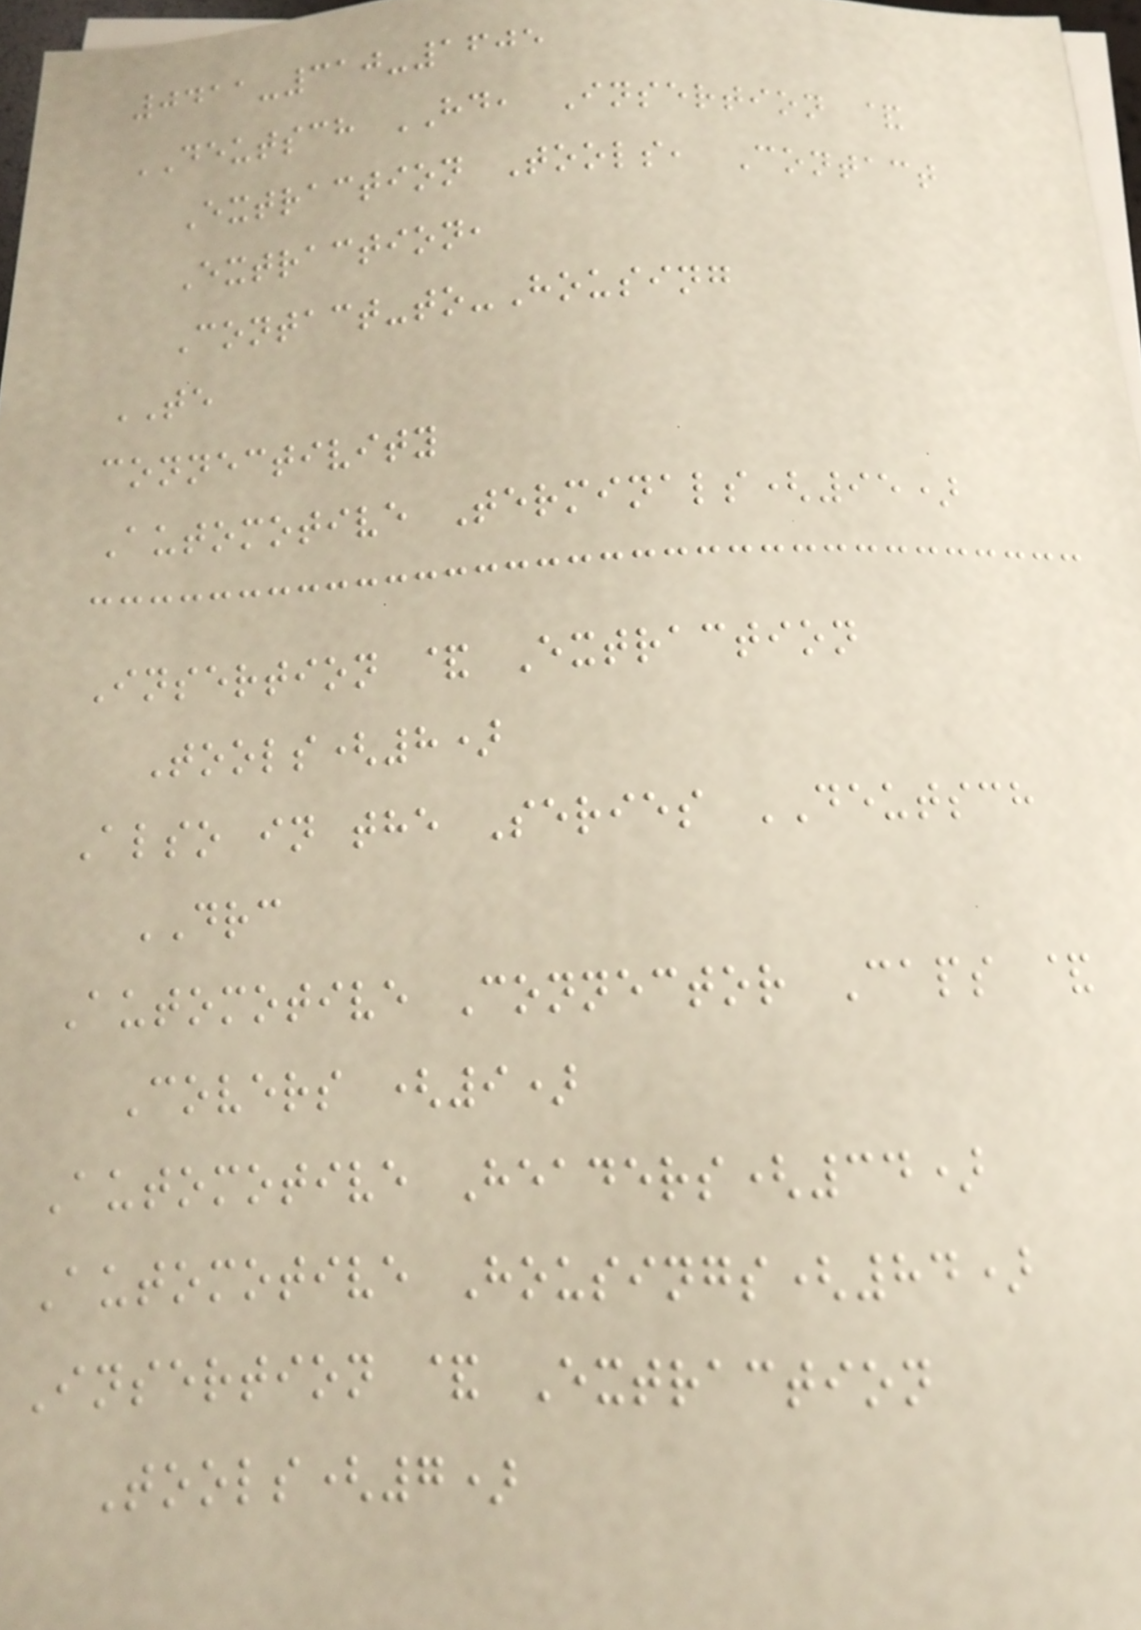0411-310-1605
DEUTSCH HD, Insertion &
Extraction Tools, Contact
Extraction,
Contact-to-Housing
TE
connectivity
Automotive Terminals(95)
Insertion & Extraction
Tools(8)
Also in the Series DEUTSCH
DRC
Automotive Connector Caps &
Covers (9)
Automotive Headers(34)
Automotive Housings(84)
Insertion & Extraction
Tools(7)
